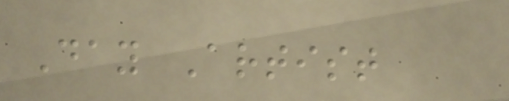Day Artist
